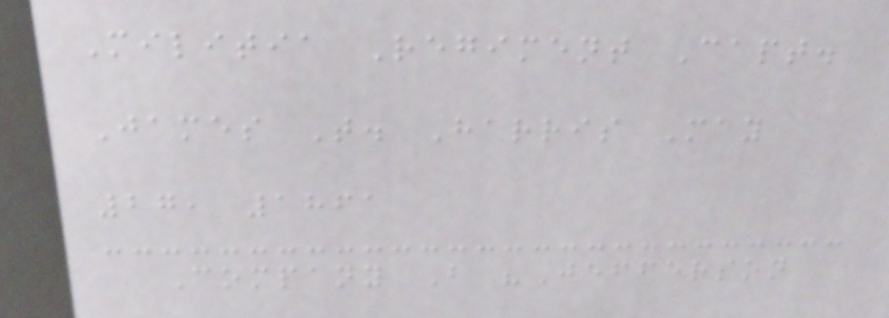Militia Regiment Capt.
James T. Harris May
27, 1861
Company B "Jefferson
